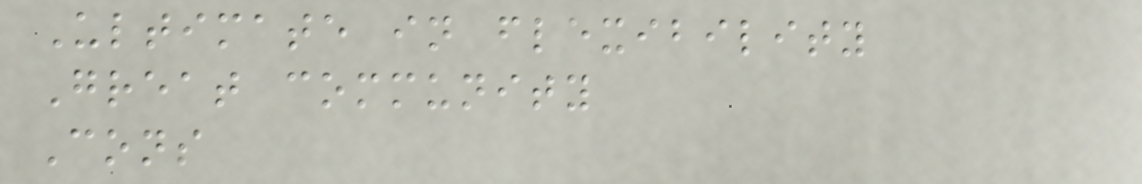Ultimate in flexibility
Great community
Cons
